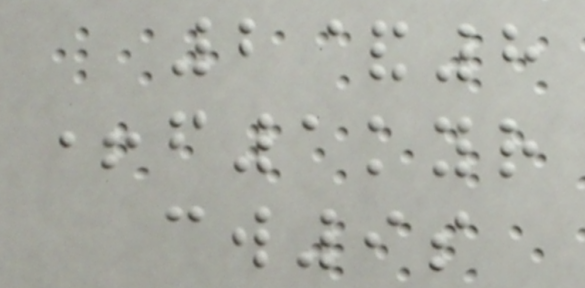2&8
+f1kyr
cw9s
